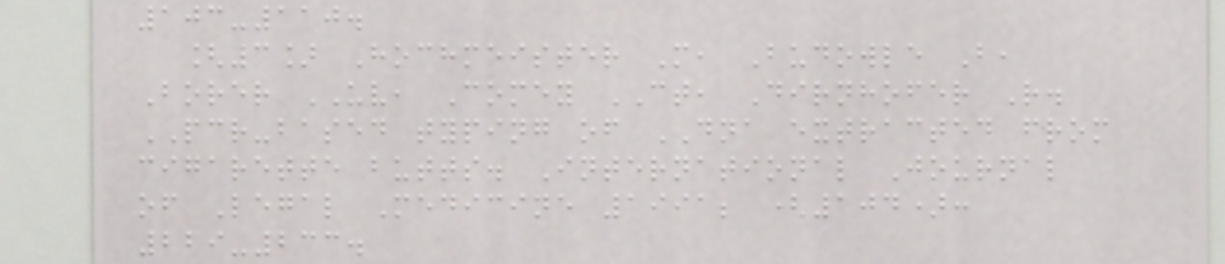103-110.
[3] Hochmeister M, Budowle B,
Borer UV, Comey CT, Dirnhofer R.
PCR-based typing of DNA extracted from
cigarette butts. International Journal
of Legal Medicine 1991; (104):
229-233.
